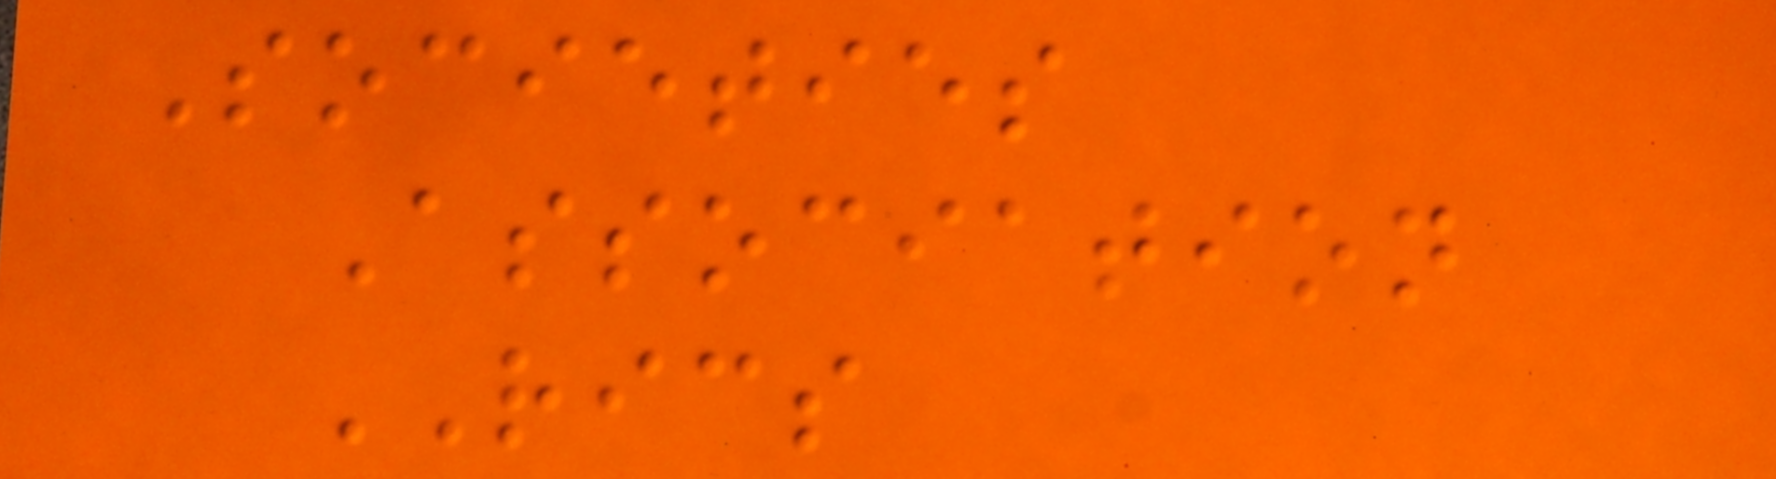Societies
Association
RICS
